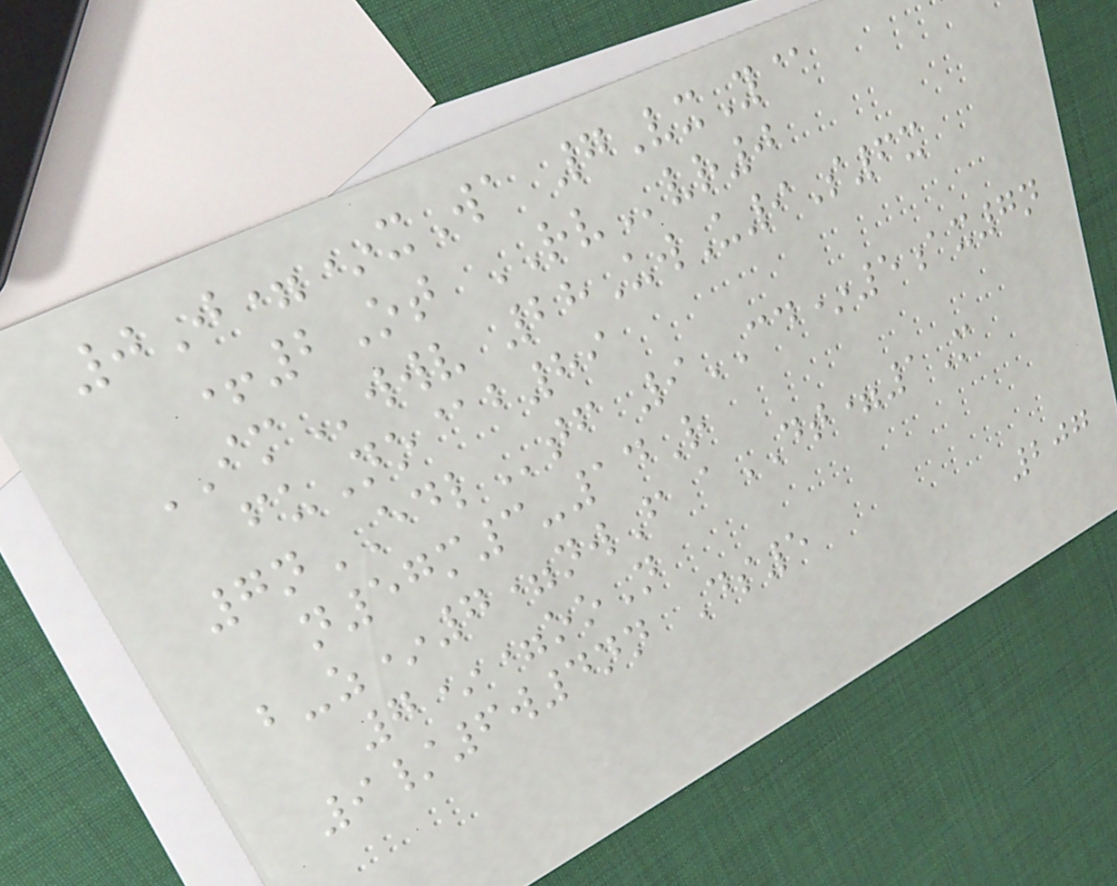0J=*xWa 7VxY@
+2Ot RVvr0
IMwwv 28UwU9S6x
fuNo@b89
7nEDLtf 9CD*5ax7n
n57m3-14R
b-z*7=nwF aDT=1M
7*=ooN
9/6w4nn Ds5
207
